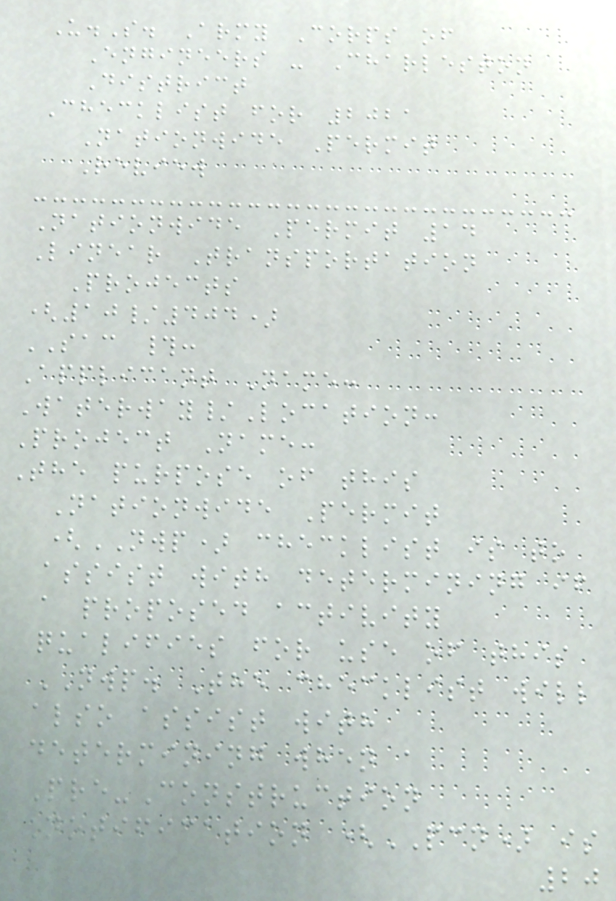U.S. Army Corps of
Engineers - Charleston
District
Checklist for 2021
Nationwide Permit
Review
Nationwide Permit 14
Linear Transportation
Projects
(10/404)
SAC #:
Applicant Name:
Waterway/Location:
Project Name:
The purpose of this
Nationwide Permit
(NWP) checklist is to
assist with determining if
a proposed activity
qualifies for use of this
NWP. The checklist will
also assist with
determining when a
Pre-Construction
Notification (PCN) is
20
